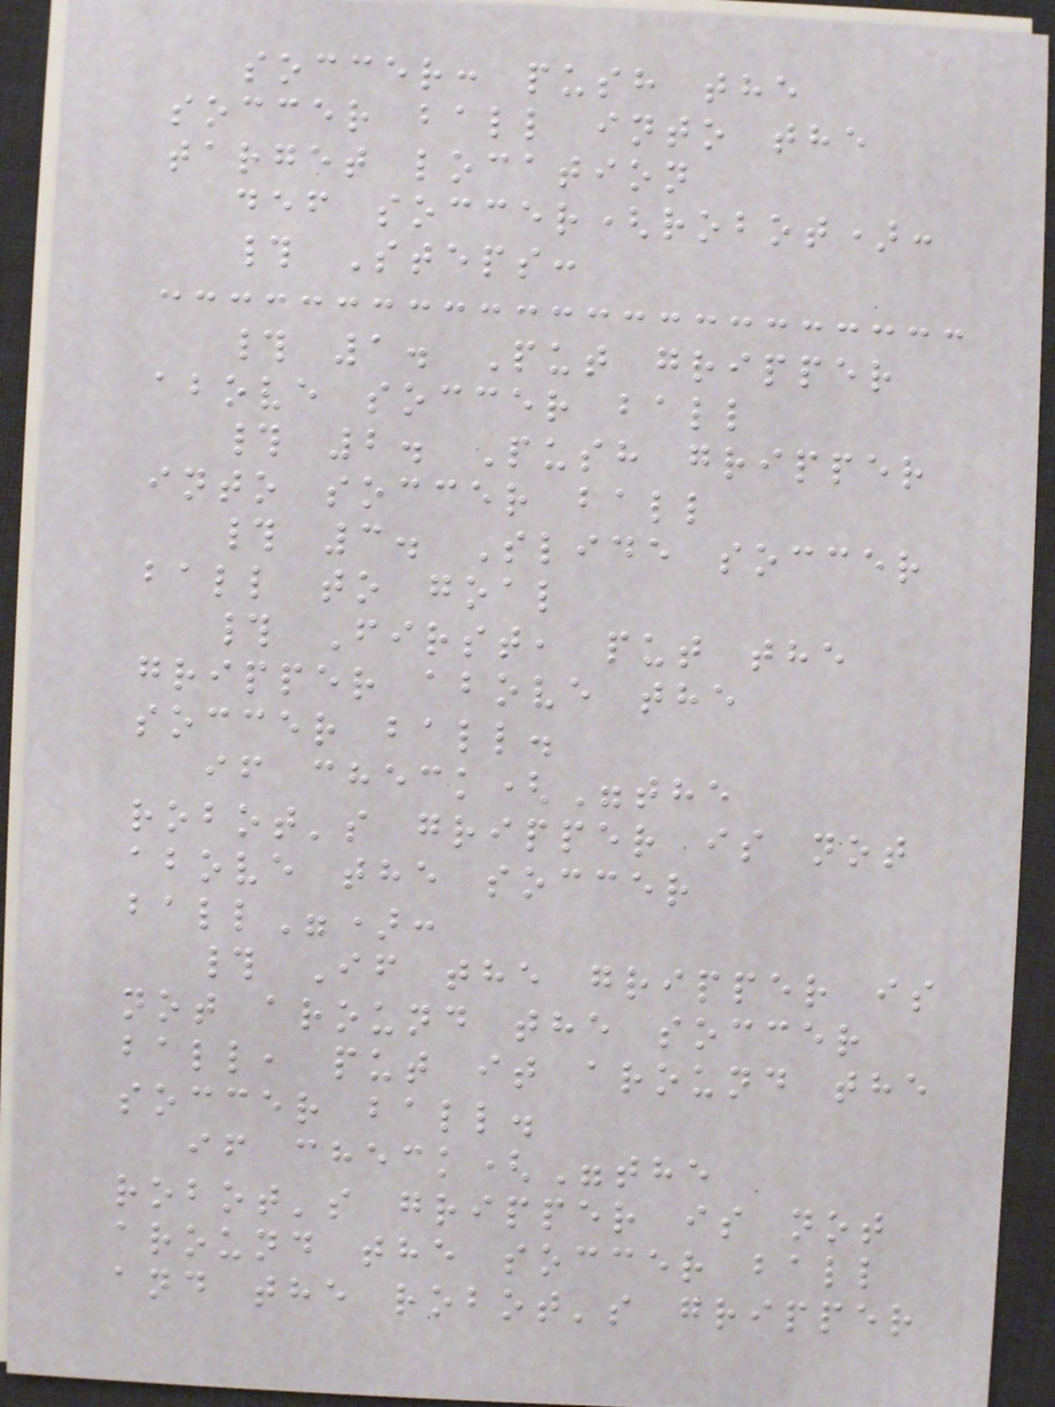soccer: push the
soccer ball into the
target location
def soccer(robot):
# Steps:
# 1. Put gripper
above soccer ball
# 2. Push gripper
into soccer ball
# 3. Slide soccer
ball to goal
# First, put the
gripper above the
soccer ball.
if check("the
robot's gripper is not
above the soccer
ball"):
# If the gripper is
not around the soccer
ball, put it around the
soccer ball.
if check("the
robot's gripper is not
around the soccer ball
and the robot's gripper
